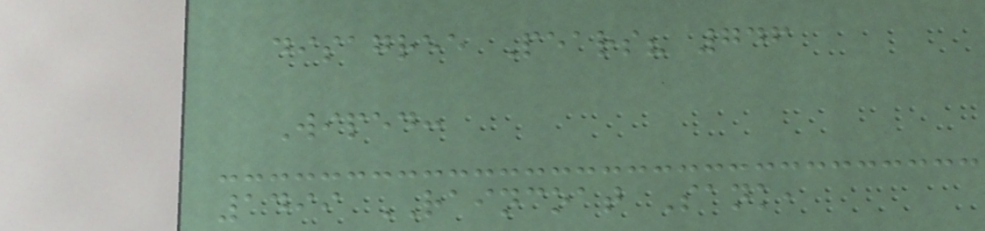disagree Pears? 746
Wiped:
1499 RAINCOAT Sank,
